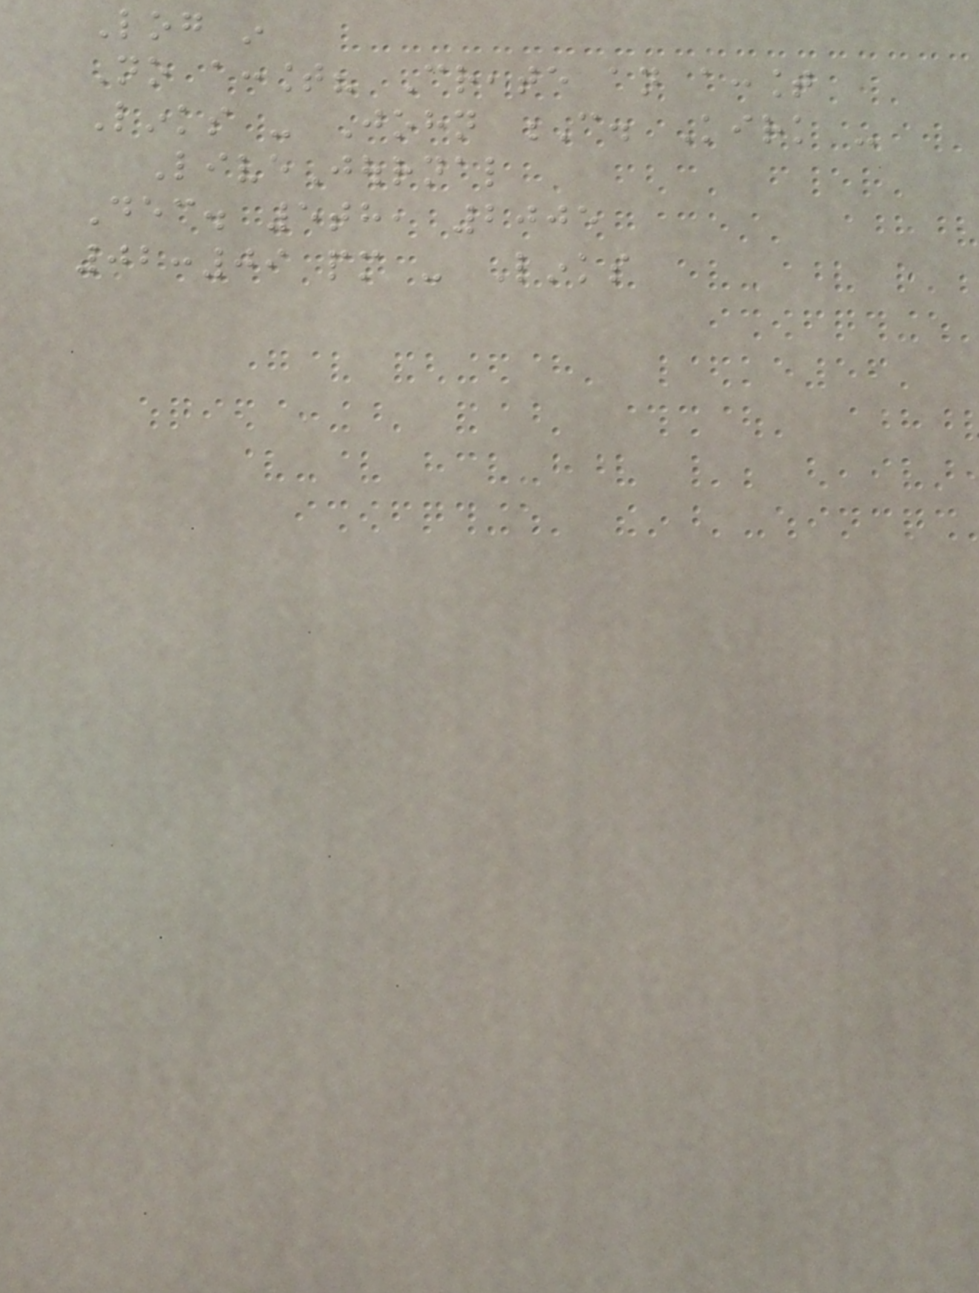Log in
No account? Create an account
Links - John C. Kirk -
LiveJournal
Dec. 5th, 2005
02:09 pm - Links
